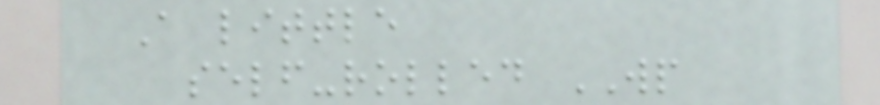A little
self-rolled WP
